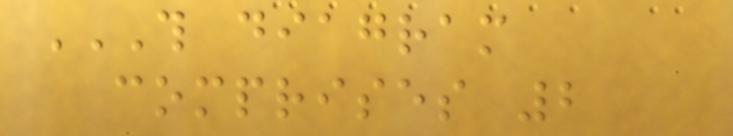THIS DIAGRAM
COMPRISES 2
